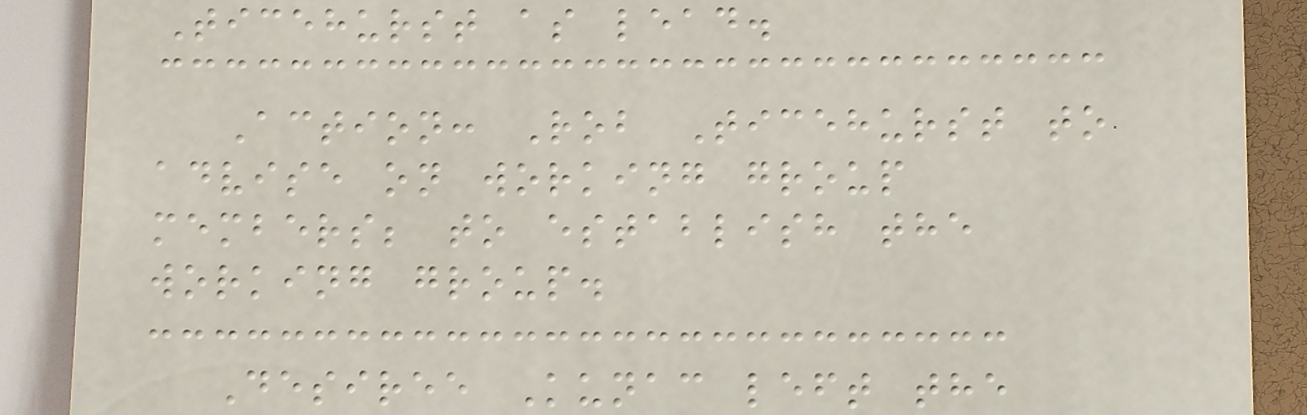Ticehurst as lead.
Action: Rob Ticehurst to
advise on working group
members; to establish the
working group.
Desiree Kunac left the
